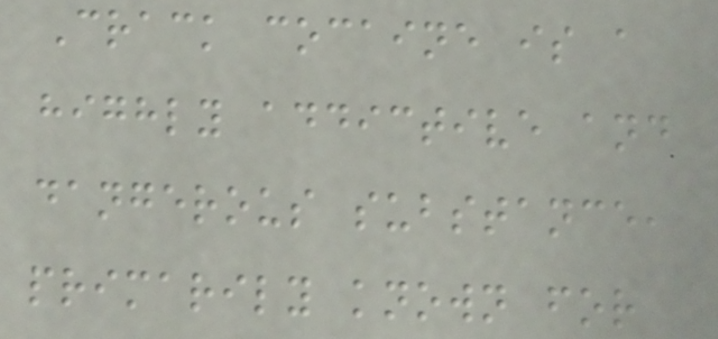Crack cocaine is a
highly addictive and
dangerous substance,
primarily known for
